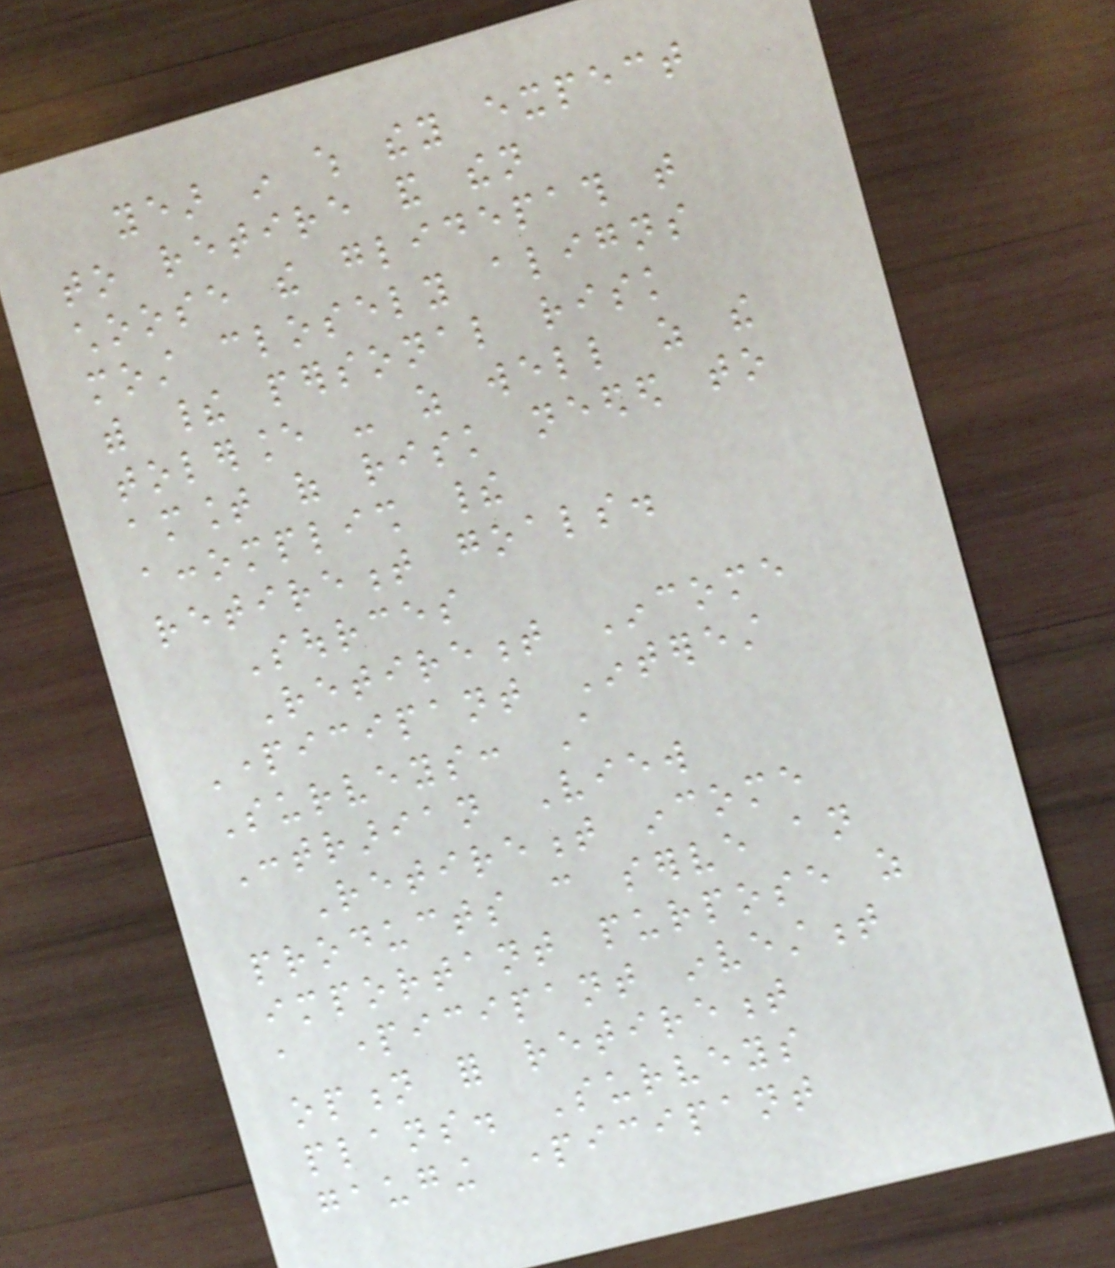year in which they expect
to retire and then
choose the glidepath that
most closely aligns
with their personal risk
tolerance - as well as the
amount of risk needed to
accomplish their
retirement goals.
Sources
Retirement Income
Participant Interest
Surveys: A
Contrarian View
Retirement income
products can serve an
important purpose as
a participant investment
option for retirement
plans. Surveys
gauging participant
